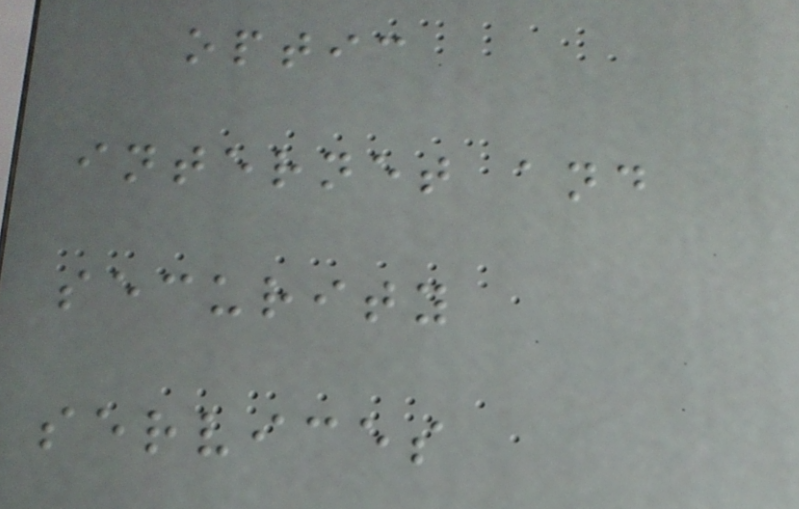optic
internet and
security
services
